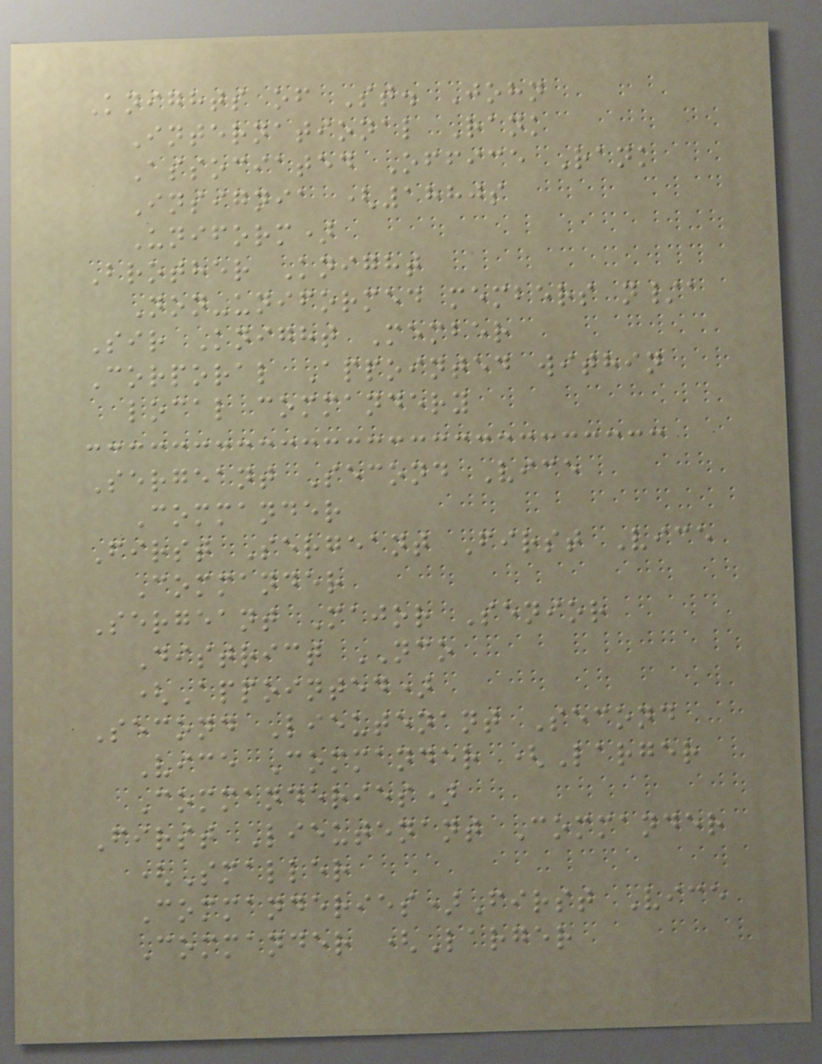Knights of St. John
International Rank
Associated Office Rank
Insignia (1880s
Uniform)
Brother Knight
Non-uniformed members n/a
Sir Knight Member
Corporal Appointed within
local commandery
Sergeant Second Vice
Commander
First Sergeant First Vice
Commander
Sergeant Major Senior
District NCO
(Appointed)
Second Lieutenant Second
Vice Commander (Larger
Commanderies)
First Lieutenant Commander
(Smaller
Commanderies)First Vice
Commander (Larger
